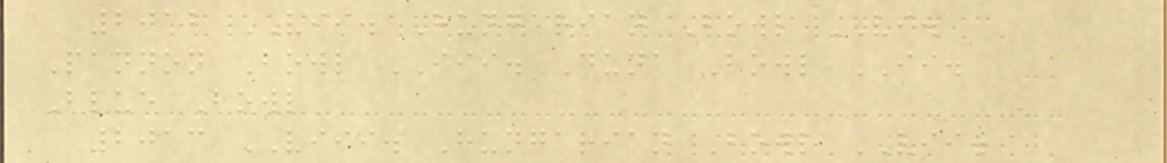2012 VII. Hungarian Bowl VI.
Pannon Bowl III. Duna Bowl II.
Blue Bowl
2013 VIII. Hungarian Bowl VII.
